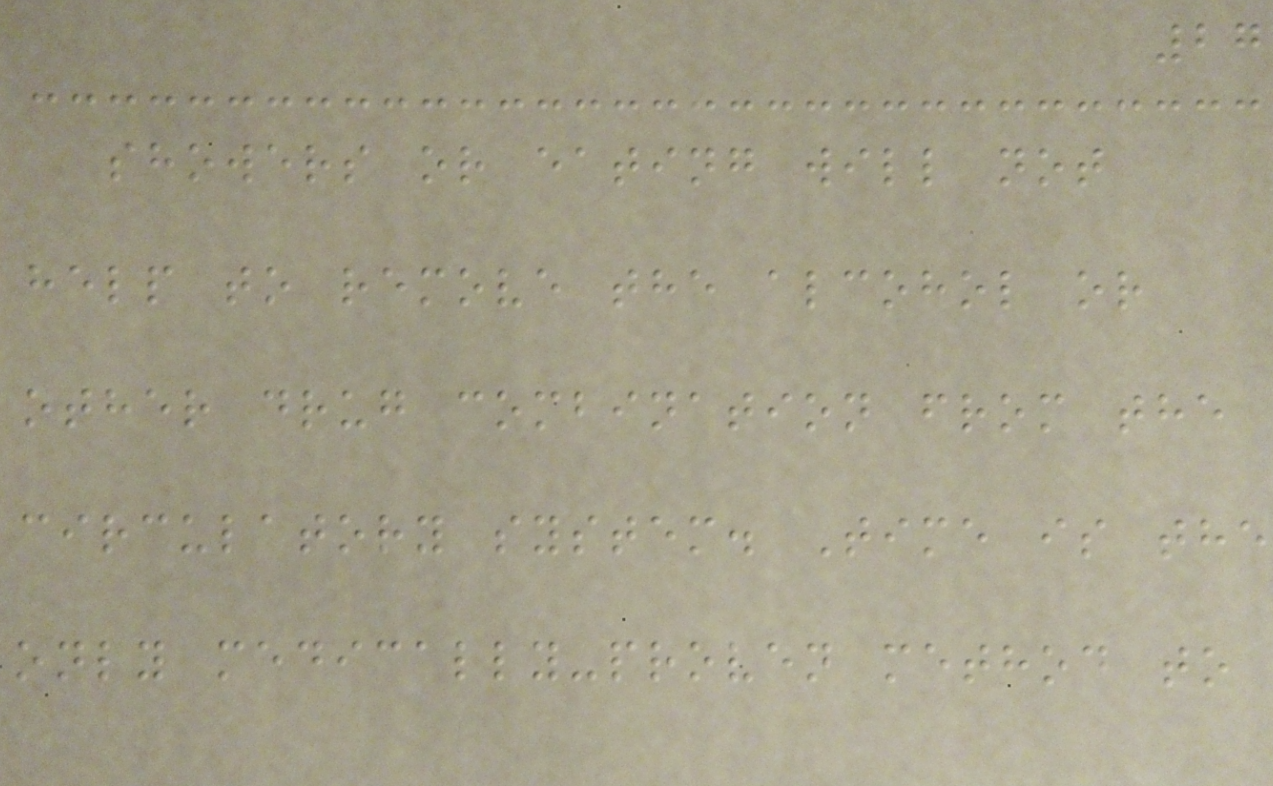27
showers or eating will not
help to remove the alcohol or
other drug combination from the
circulatory system. Time is the
only medically-proven method to
